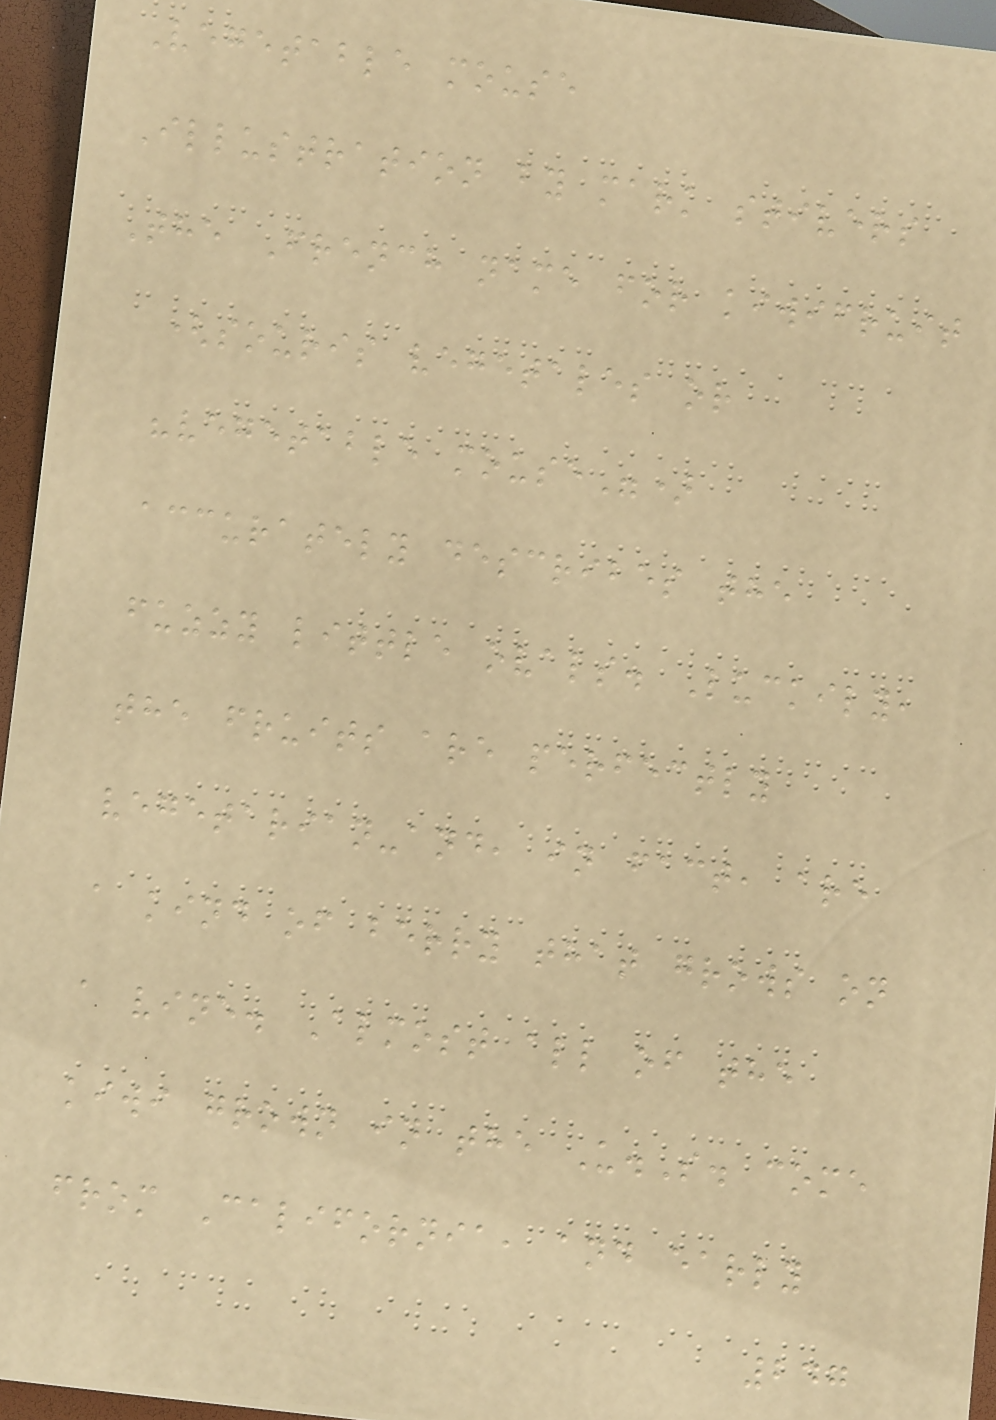Vegetable mouse
Illustration by mark stivers
The French name for kiwifruit
(souris vegetales or
"vegetable mouse")
accurately describes the
fuzzy little ovals. Luckily,
the fruits are perfectly
vegetarian-and, in fact, are
a kind of berry that grows on
a vine. Almost all of the
kiwi grown in the U.S. come
from California, and early
247
